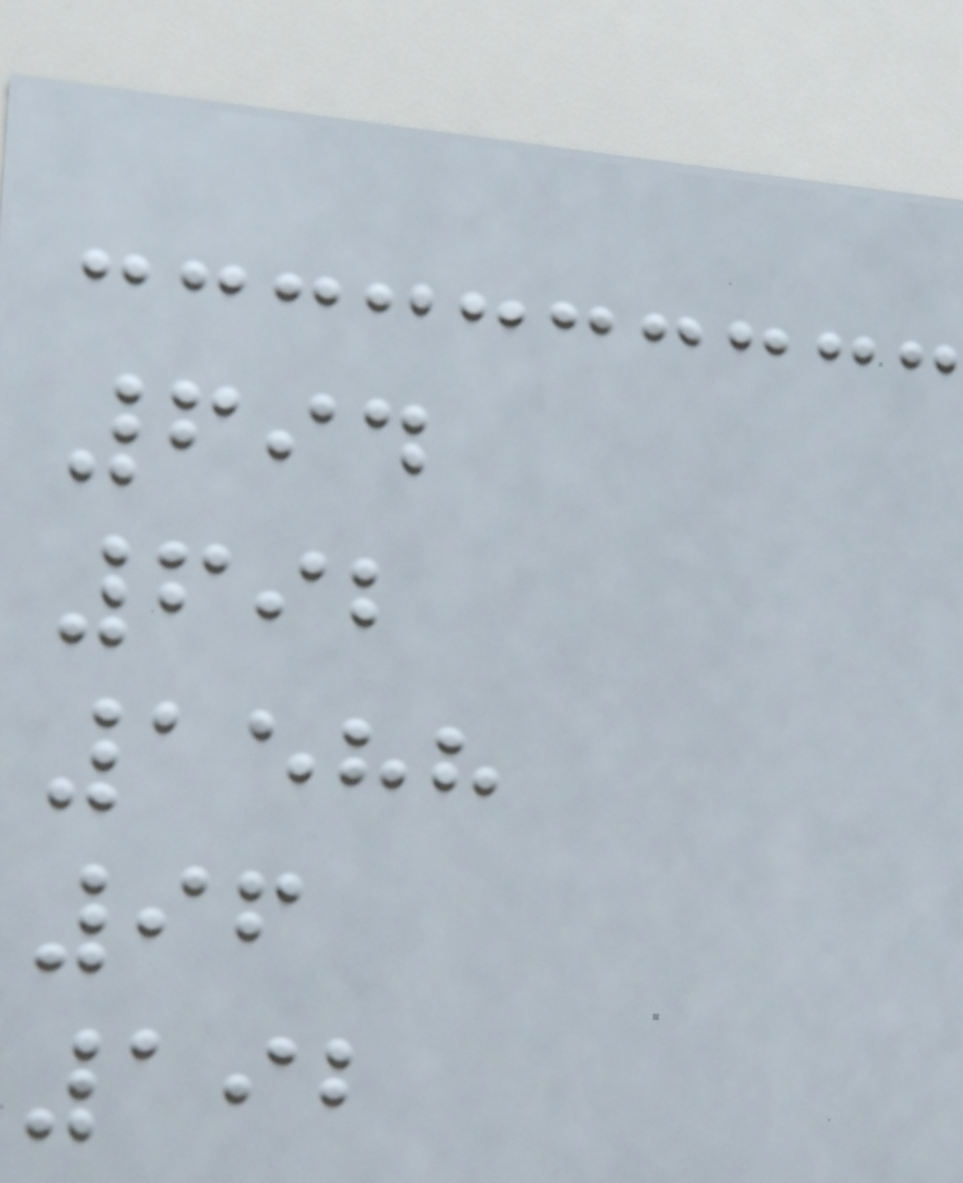694
692
1588
96
192
